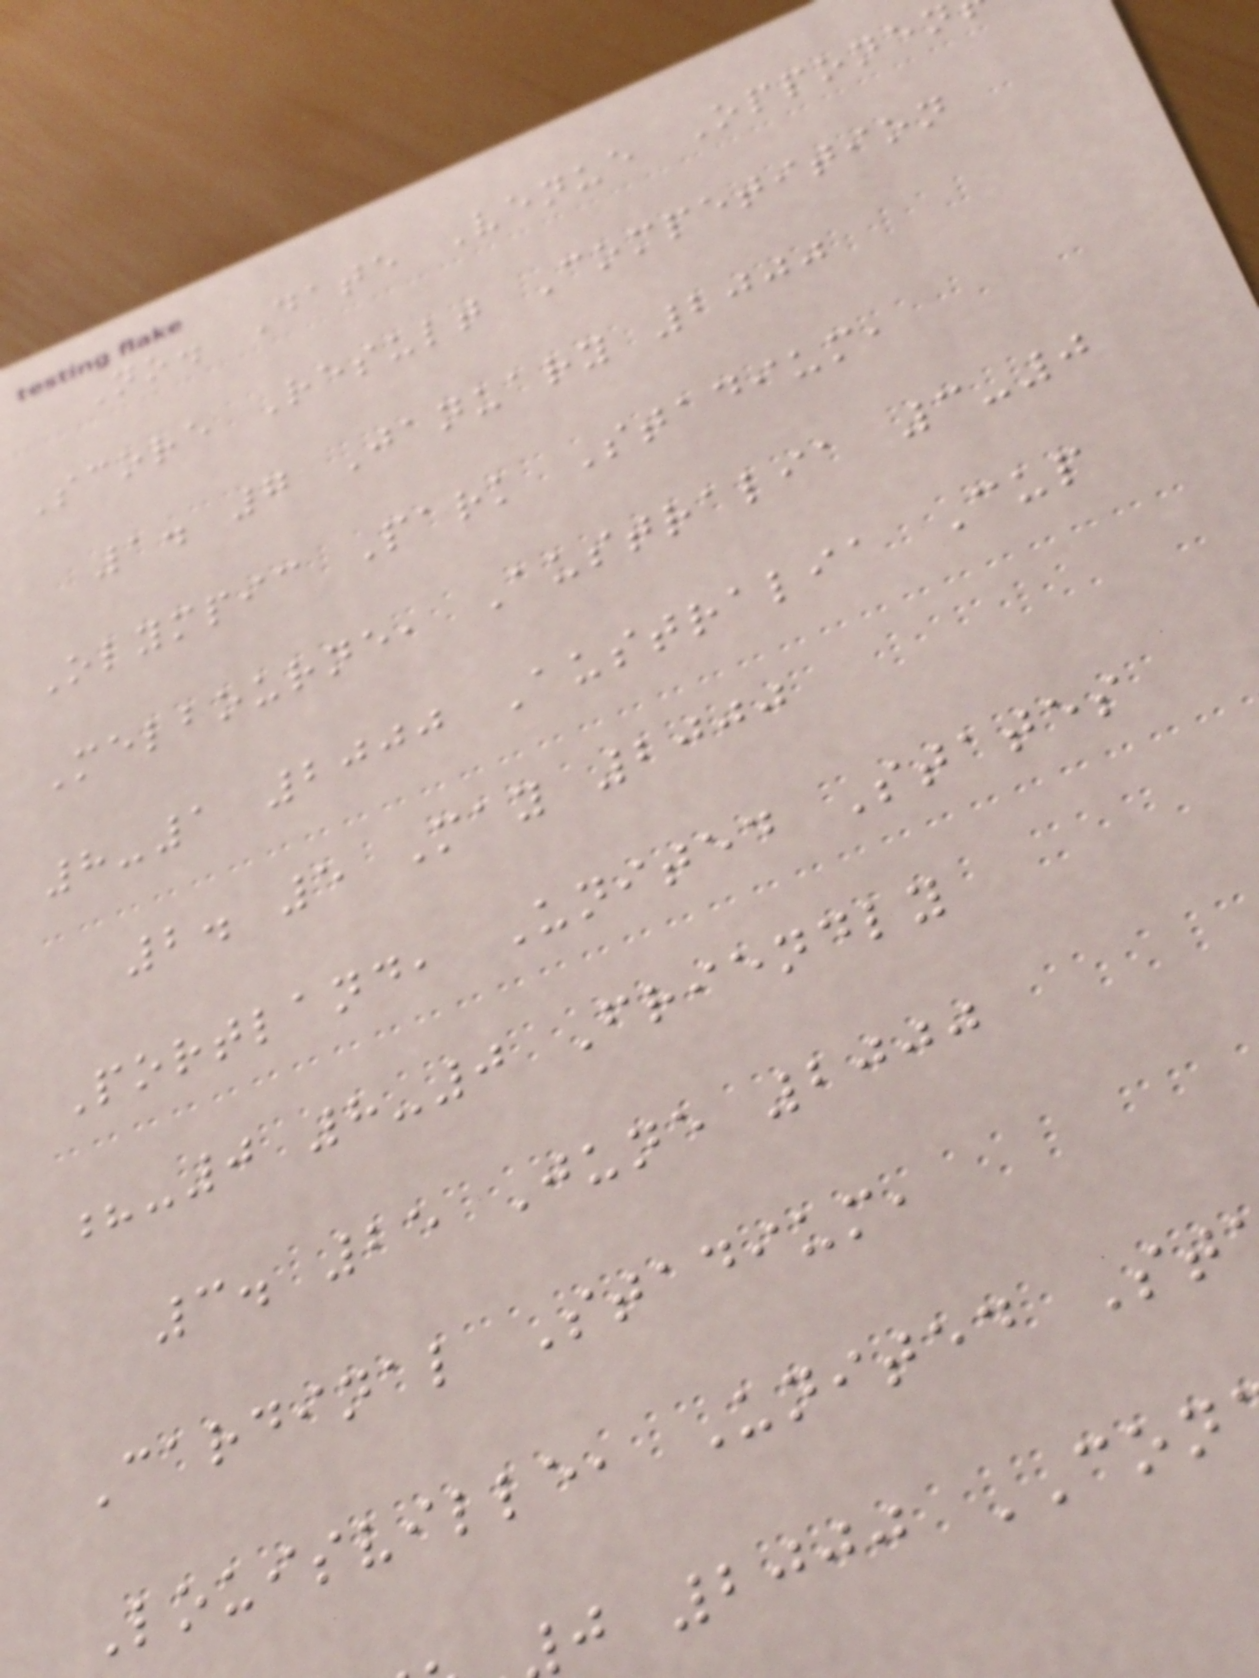No. Date Venue Opponen
Score Result Competition
1. 7 January 2000
Olympic Park Stadium,
Melbourne, Australia 3-0
8-1 2000 Australia Cup
2. 5 May 2000
Portland, United States
?-0 8-0 Friendly
3. 25 June 2000
Cardinal Stadium,
Louisville, United St
j 2000 CON
